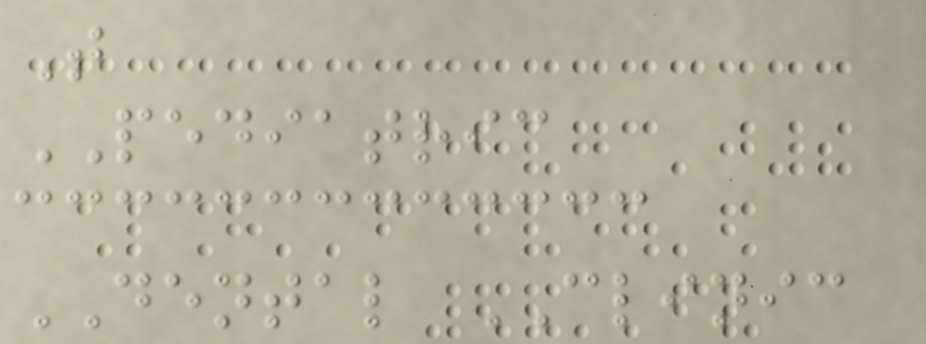T
PEDIATRIC
DENTAL CLINIC
